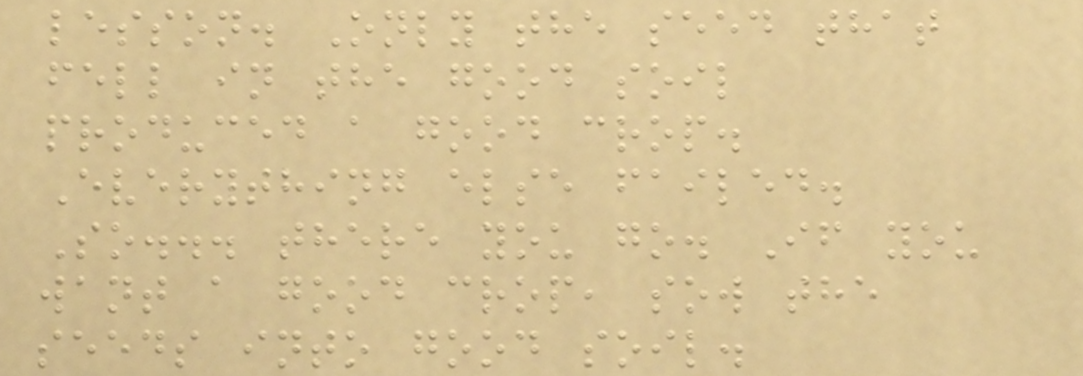lesson. Only the seed that
fell in the good soil
produced a good crop.
Everything else failed.
So... there you go. If you
want a good crop, sow the
seeds into good soil.
